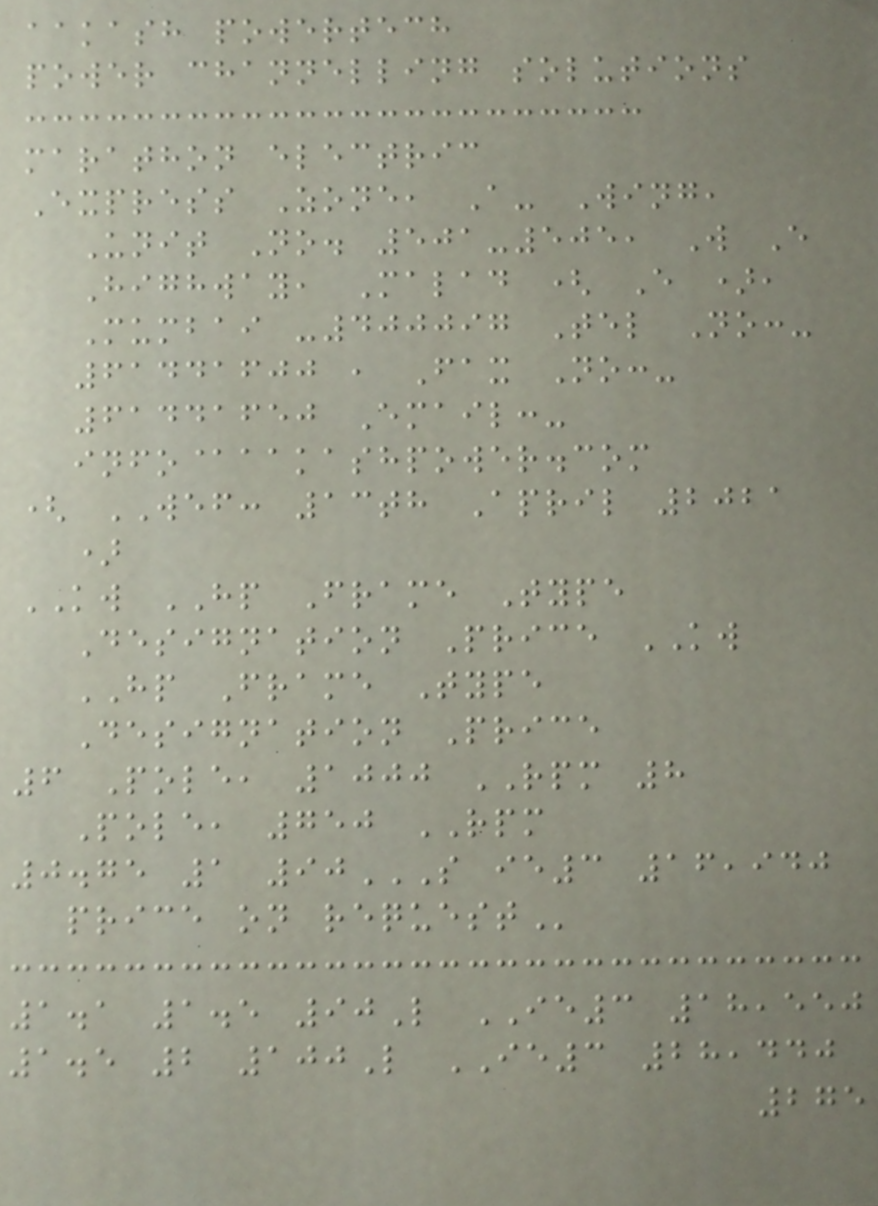aakash powertech
power channelling solutions
marathon electric
Express Zone, A- Wing,
Unit No. 501-505, W E
Highway, Malad ( E ),
Mumbai -400097 Tel No:-
61441600 , Fax No:-
61441650 Email:-
info@aakashpower.com
( WEF: 13th April 2021
)
KW HP Frame Type
Designation Price KW
HP Frame Type
Designation Price
6 Pole, 1000 RPM 8
Pole, 750 RPM
0.75 1 90S IE3 16,940
PRICE ON REQUEST
1.1 1.5 90L IE3 18,550
1.5 2 100L IE3 28,440
275
